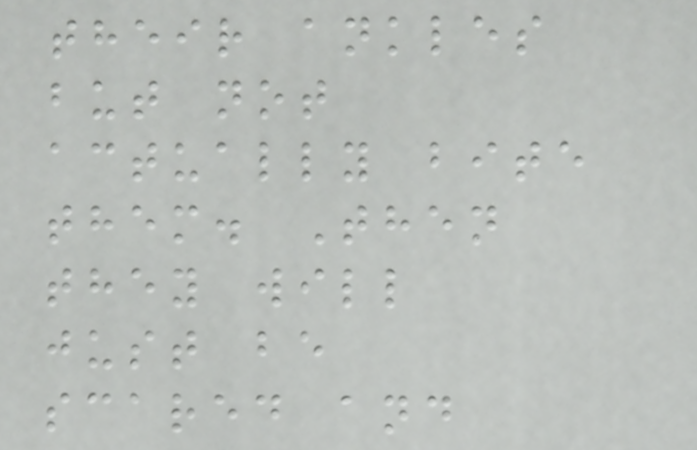their ankles
but not
actually bite
them. Then
they will
just be
scared and
